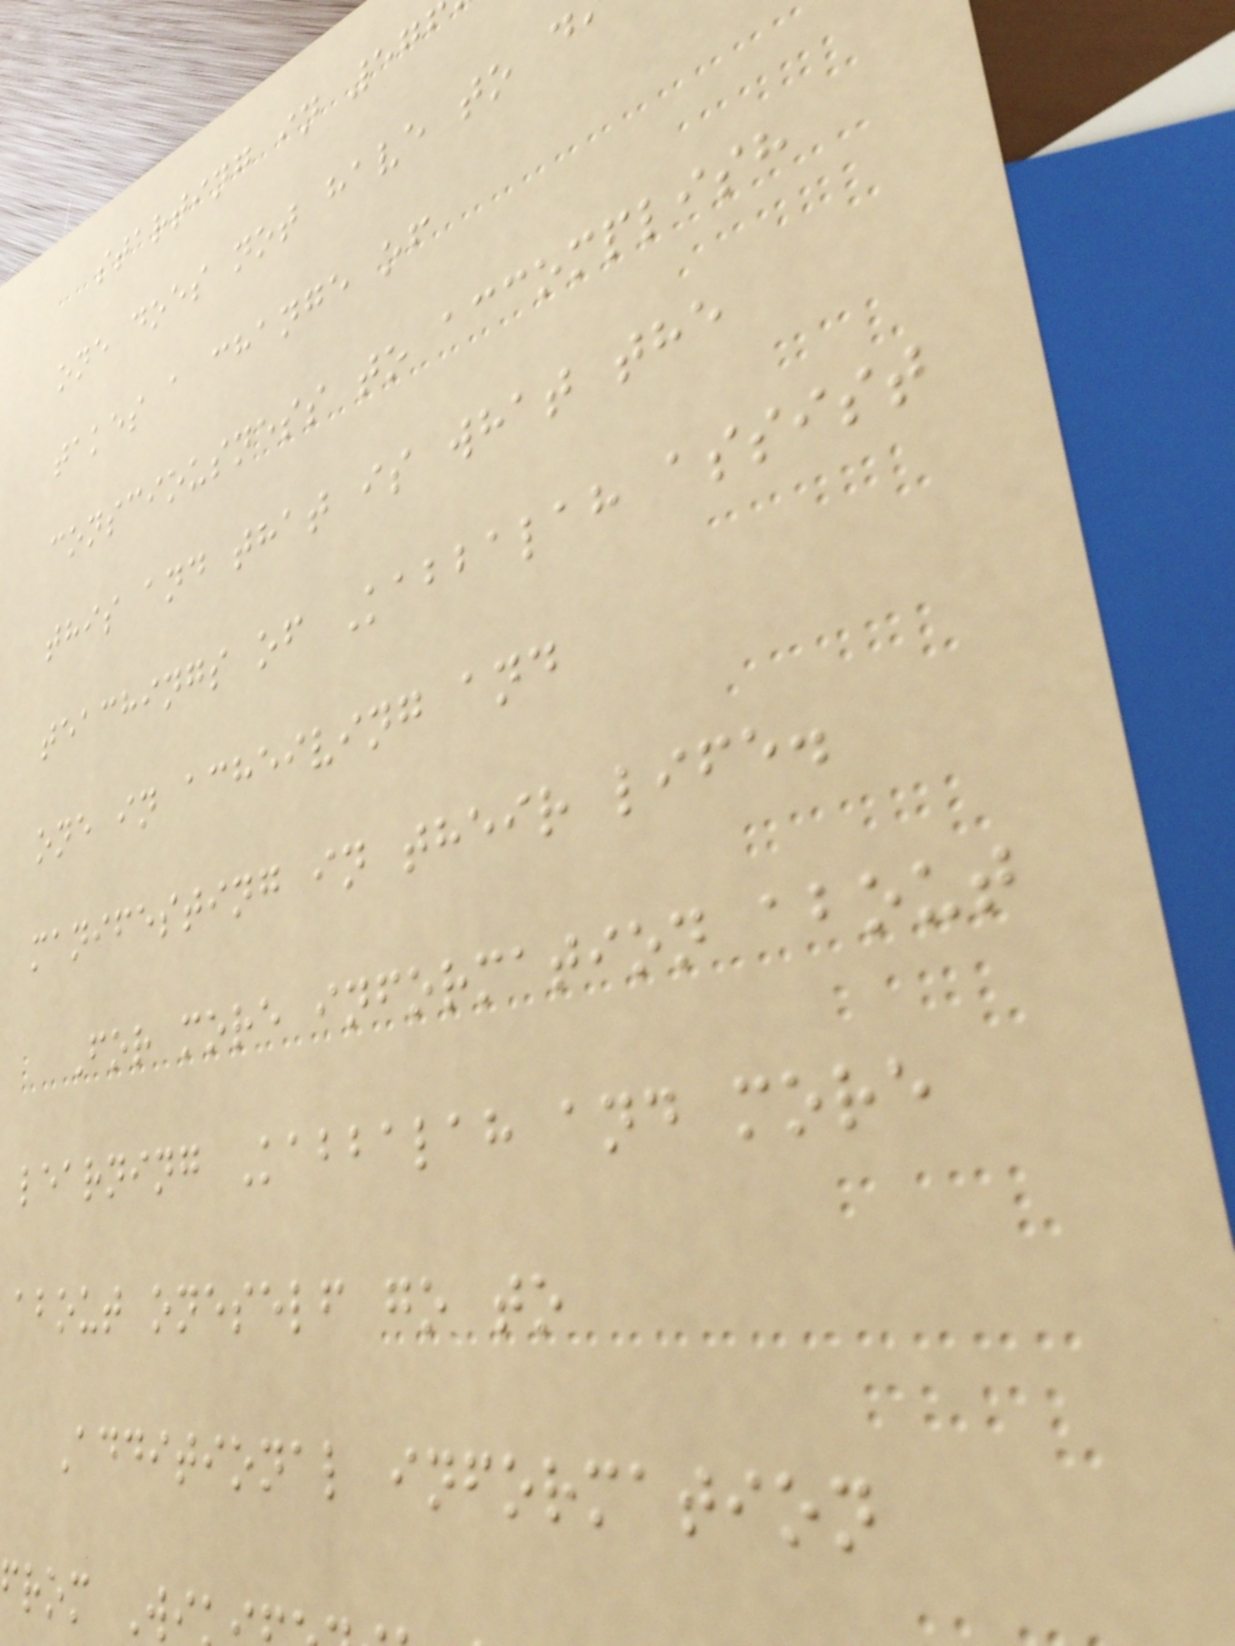starting in 57
one does not have to d
takes a change of
consciousness to accomplish
this and that is what the
teachings of Kabbalah assist
one in acheiving and
manifesting in their life.
For more information about
learning Kabbalah and more
about oneself go to
Additional information
rom Wi
